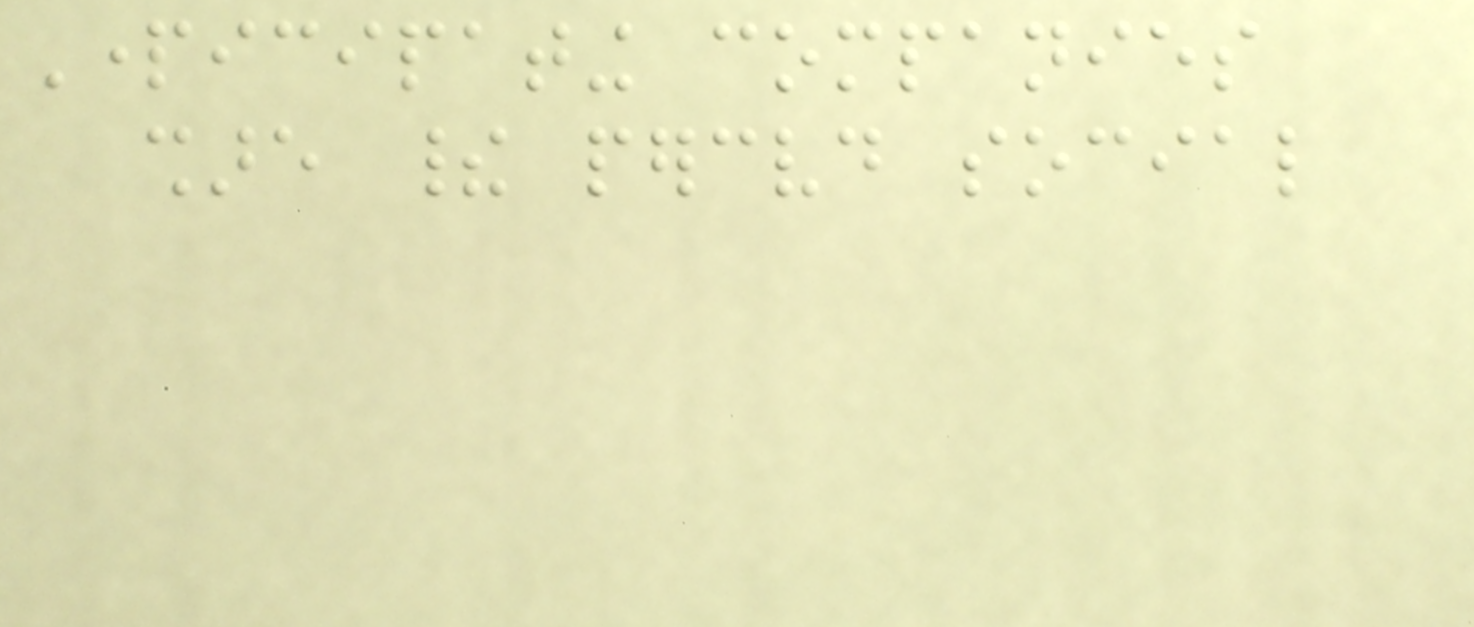Participating companies
share their perceived social
